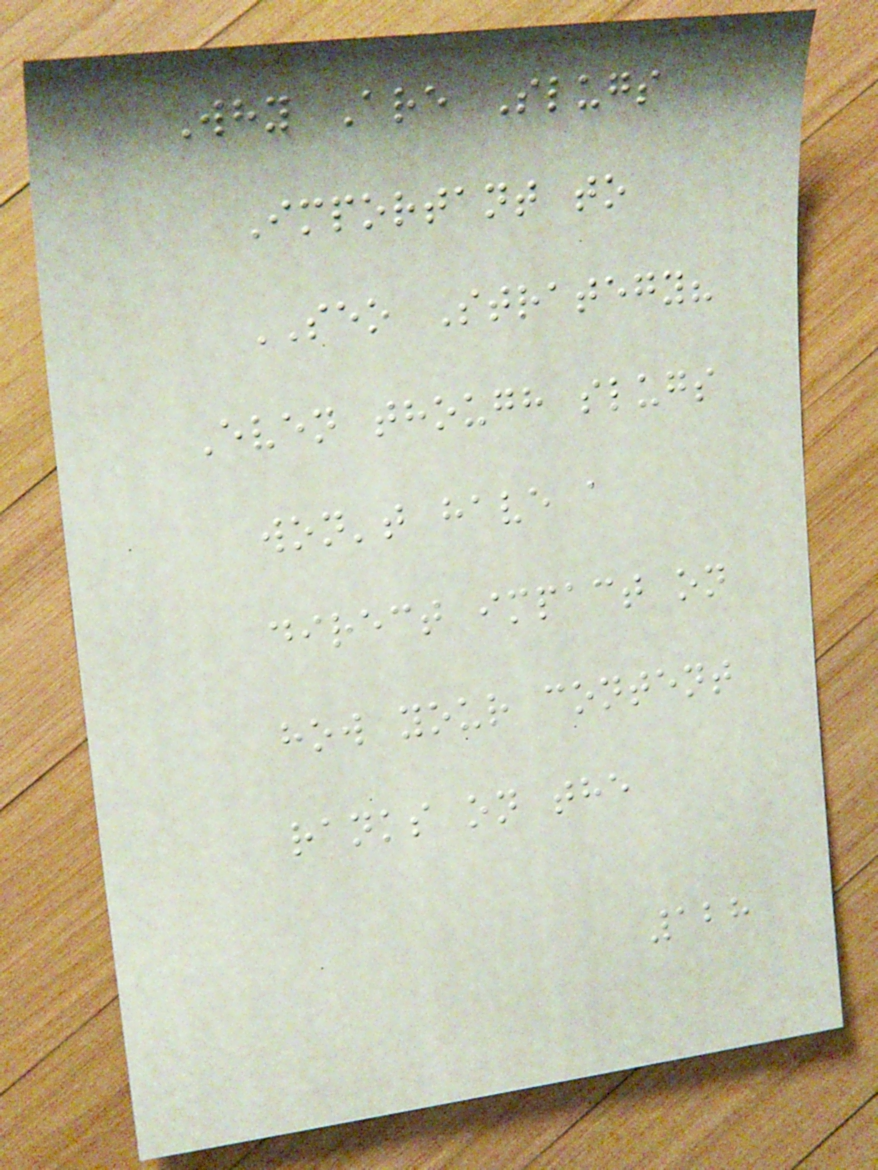Why Are Slugs
Important to
SEO Strategy?
Even though slugs
won't have a
direct impact on
how your content
ranks on the
128
